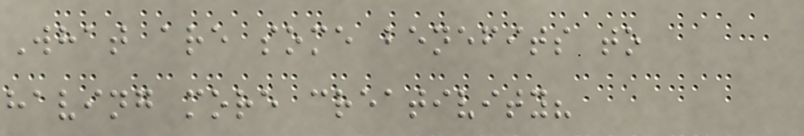What are some benefits to
having more creativity?
